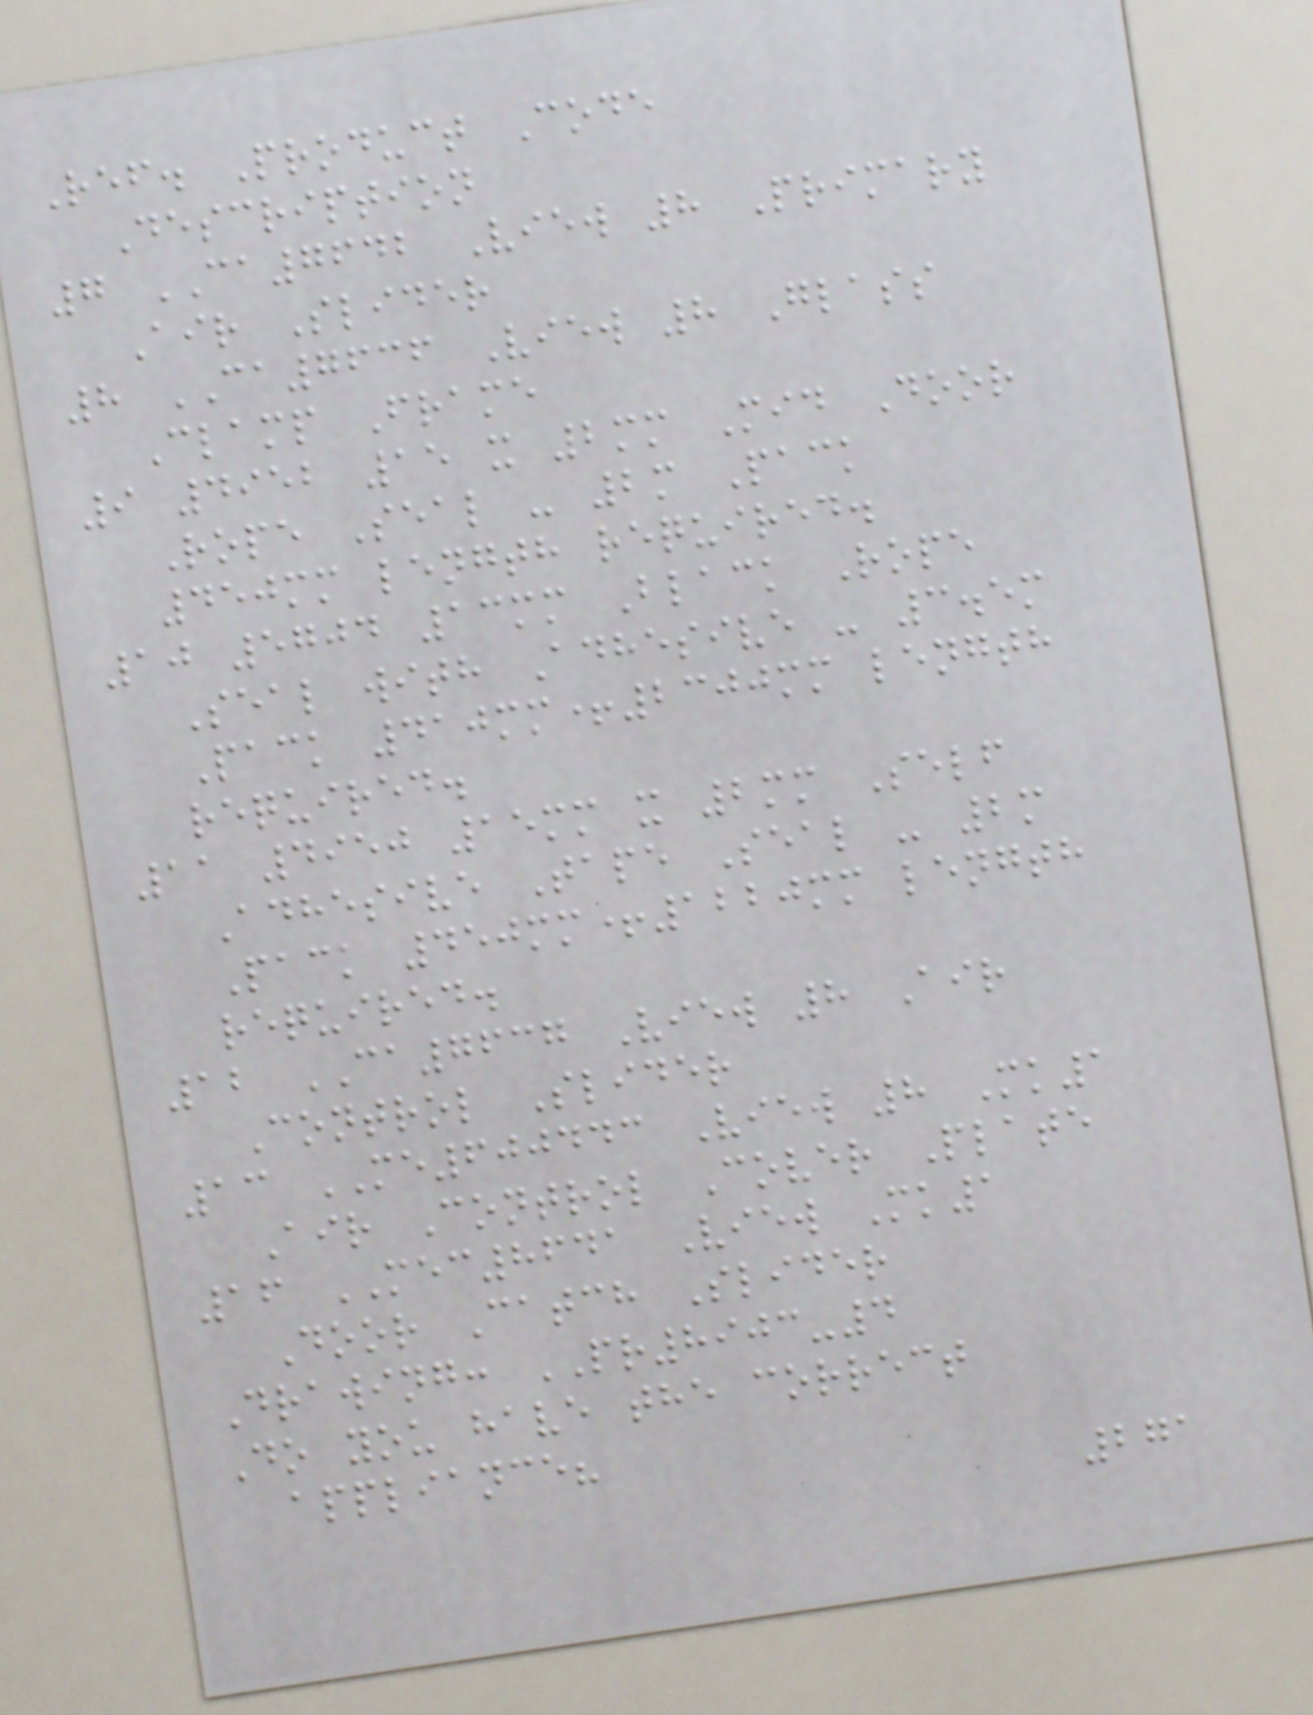Ref. Product Code
Description
7 CA7642 View 8 Primary
Air Slider
8 CA7636 View 8 Glass
Clamp Frame
9 4952 15 x 2mm Mid Door
Rope Seal - 2m Pack
450mm length required.
10 5704 13mm Black Rope
Seal with Adhesive - 3.5m
Pack 410mm+2300mm length
required.
11 4950 15mm x 2mm Self
Adhesive Tape Seal - 2m
Pack 450mm+1220mm length
required.
12 CA7637 View 8 Air
Control Slider
13 ME600443 View 8 Mk1
Air Control Cover Plate
16 MEC8641 View Mk1
Door Catch Slider
Drawing: PR8903-4
Do you have the correct
appliance?
271
